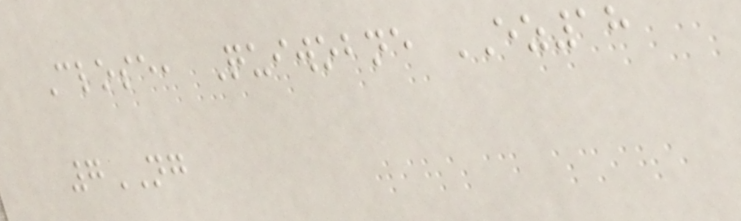Close, Quiwobne EZ18
7NG
